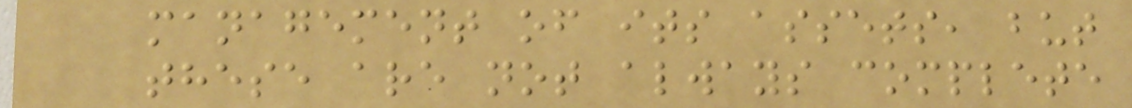management of its assets, but
these are not always complete
